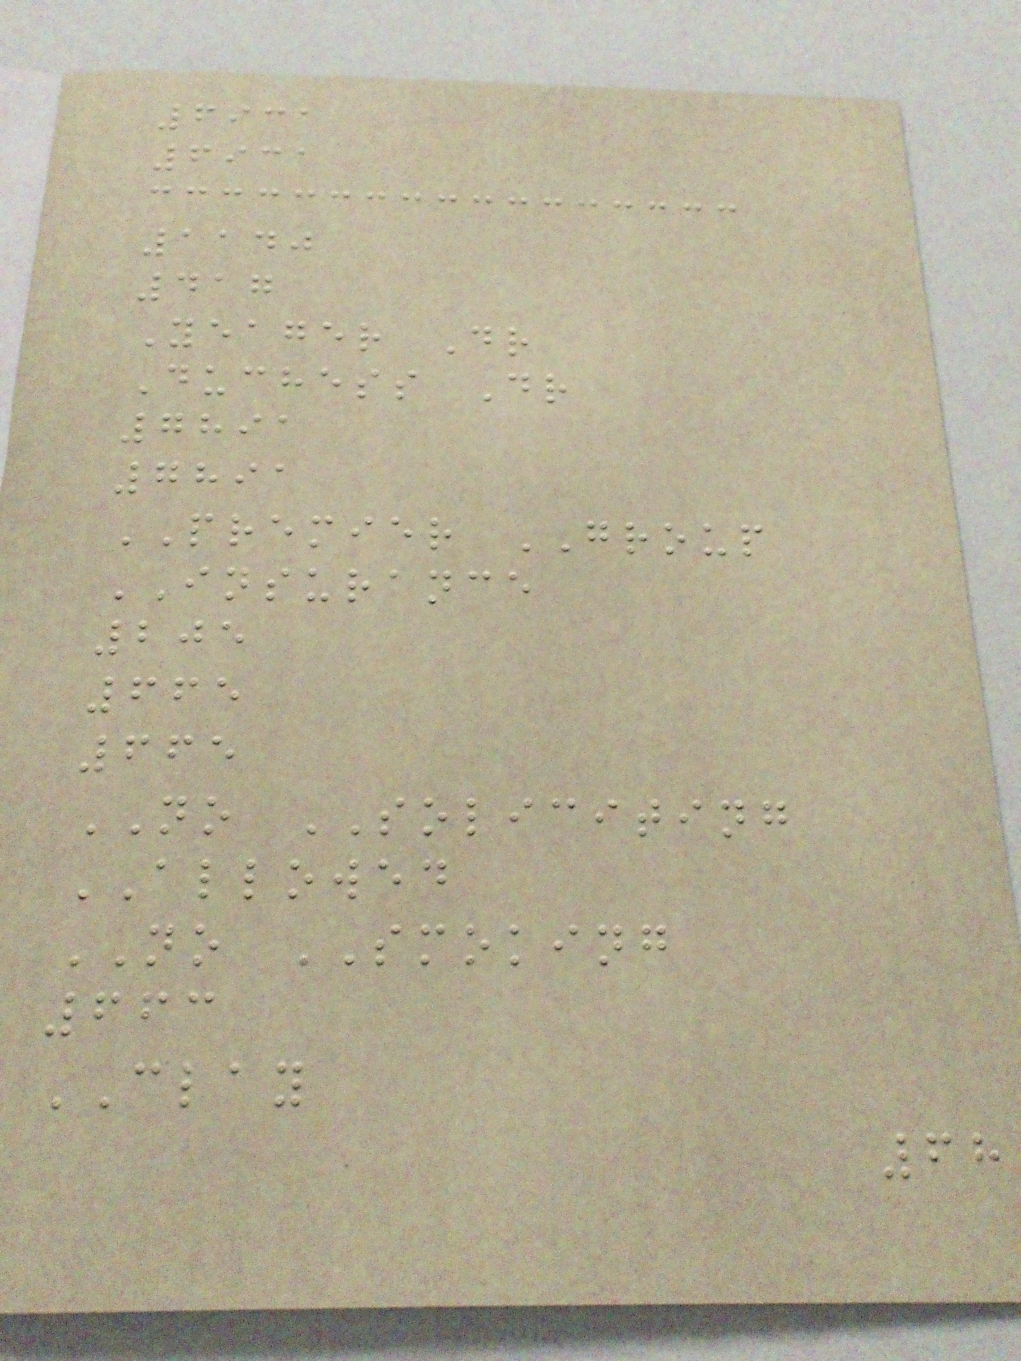6931
6931
1140
417
Yeager Dr
Duchess Dr
7891
7891
PREMIER GROUP
INSURANCE
205
665
665
NO SOLICITING
ALLOWED
NO SMOKING
663
CLAY
68
